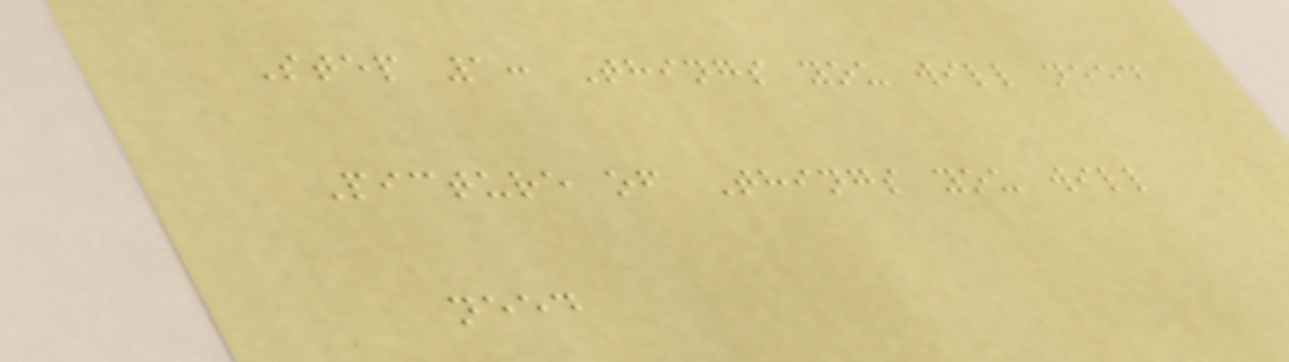Step 1: Things you will need
Picture of Things you will
need
